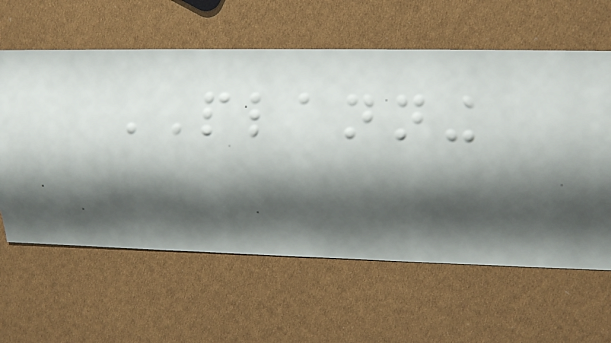PLANNING
